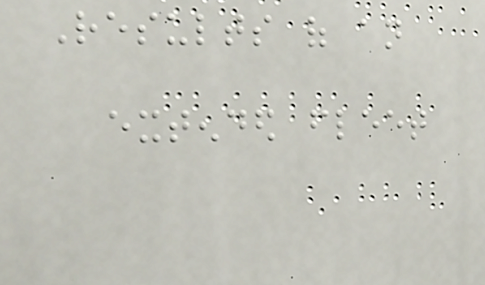Results of an
extended fleet
